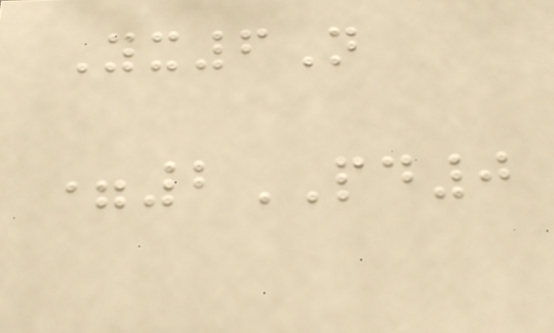Yx6N
=2PD0
